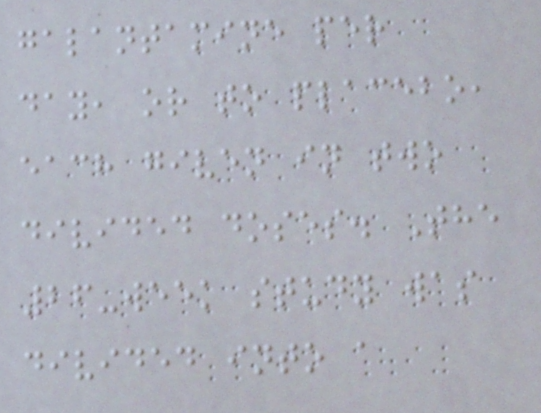galantamine per
day, or to placebo,
each given in two
divided doses. The
26-week study was
divided into a
